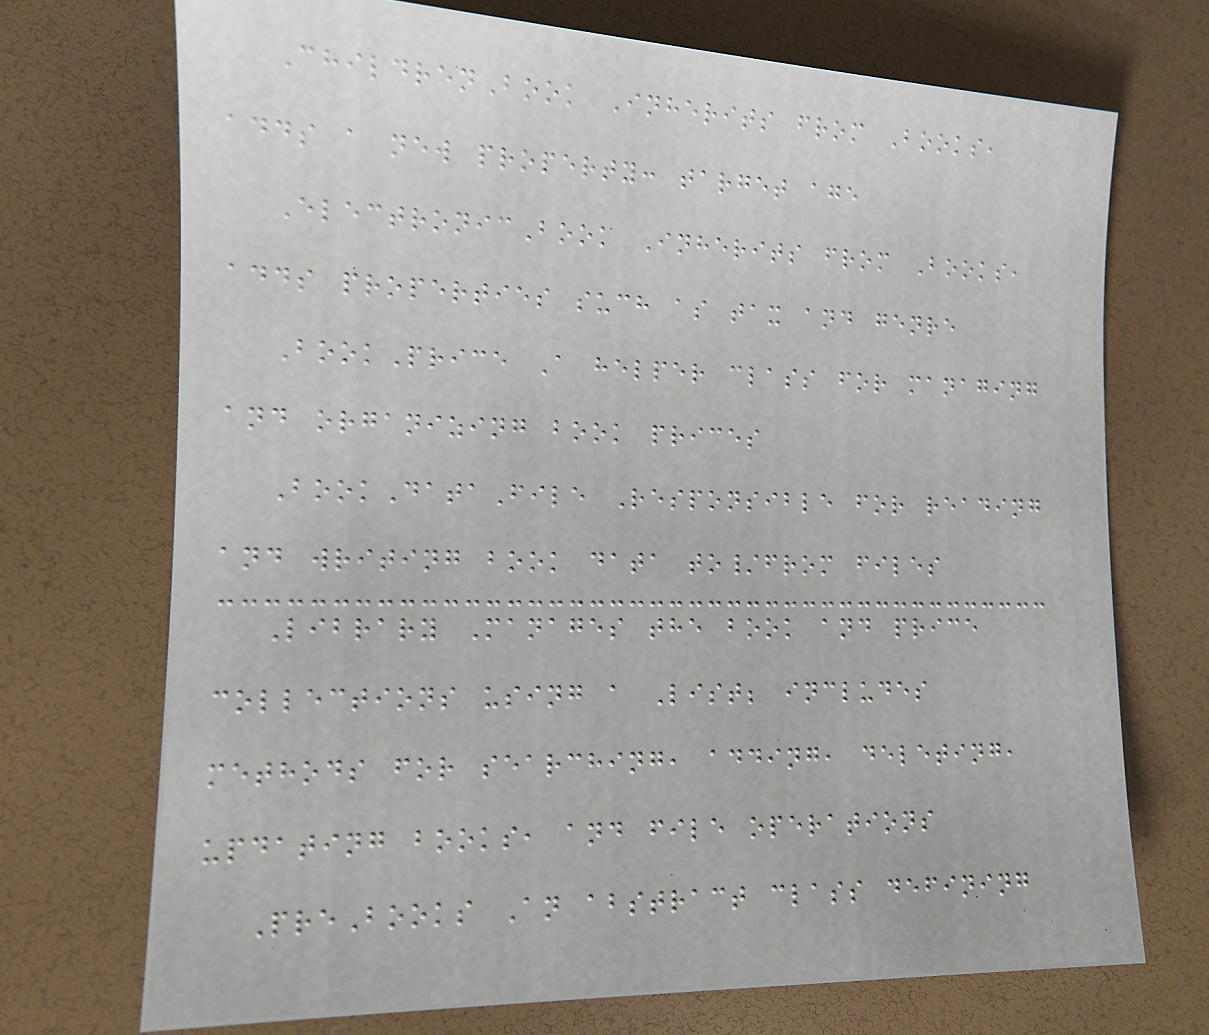ChildrenBook Inherits from Books,
adds a new property: target age
ElectronicBook Inherits from Books,
adds properties such as tax and genre
BookPrice A helper class for managing
and organizing book prices
BookDataFile Responsible for reading
and writing book data to/from files
Library Manages the book and price
collections using a List; includes
methods for searching, adding, deleting,
updating books, and file operations
PreBooks An abstract class defining
